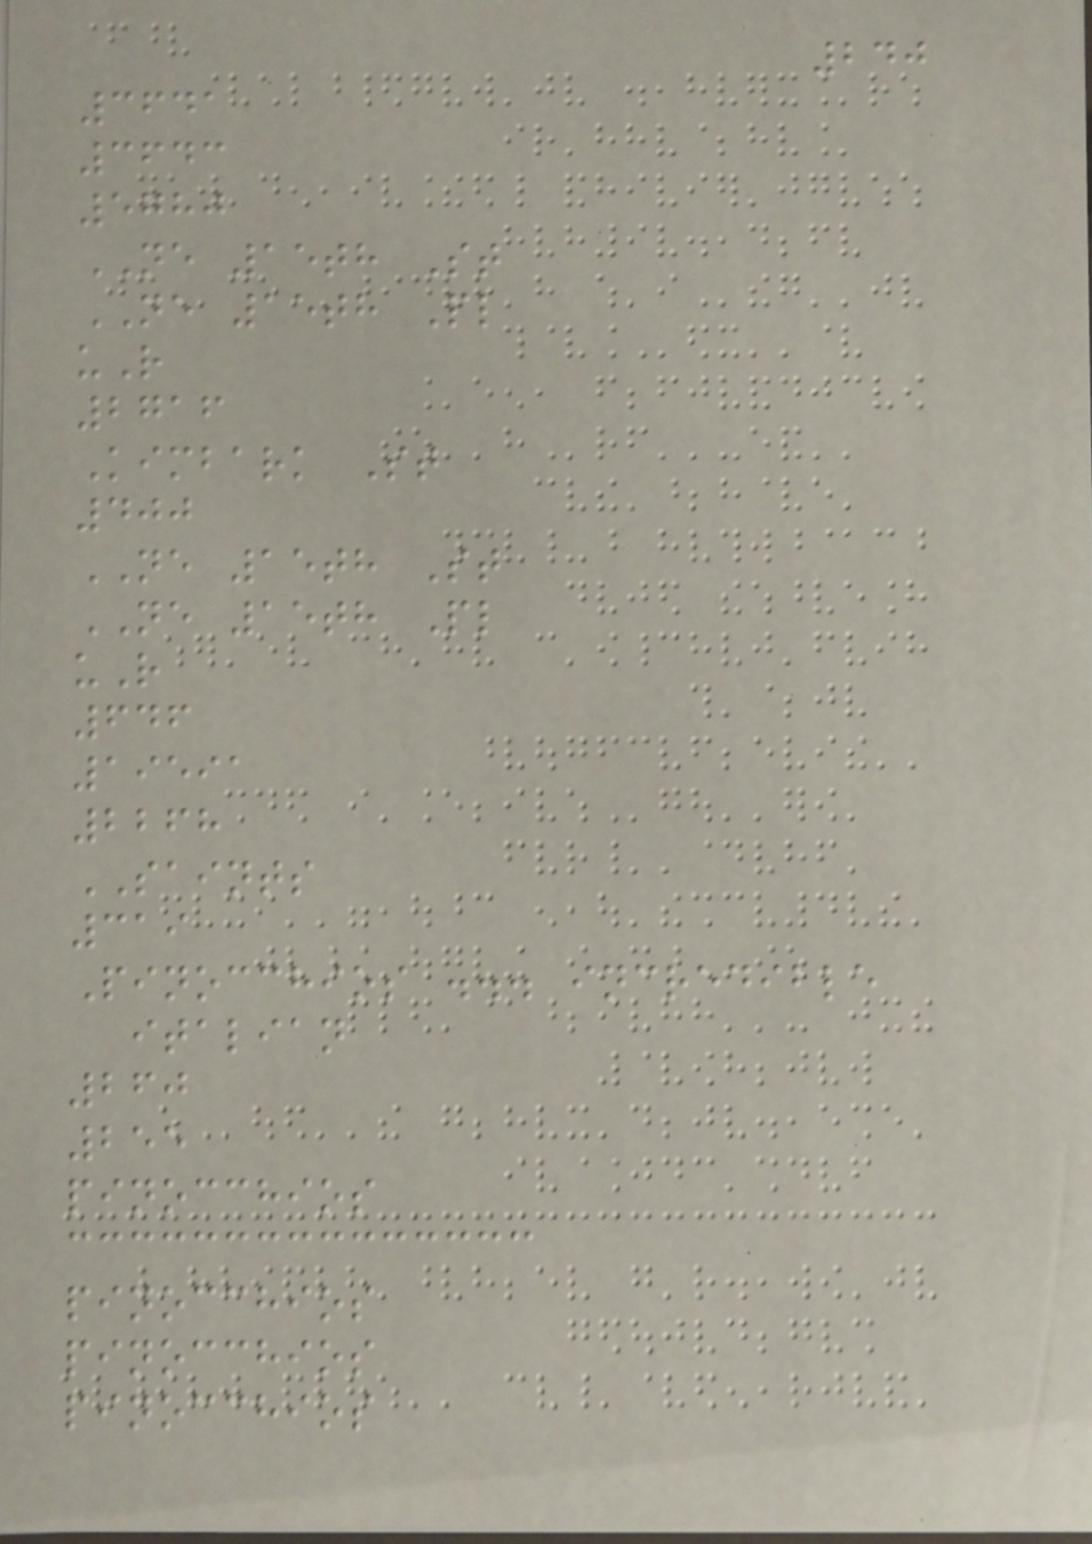240
3641
3643
5780
NE 15th St
NE 15th Pl
uR
2716
Kimbark St
400
NE 15th St
NE 15th Pl
uR
646
19591
2268
SAINTS
319
Pinocchios ... incredible
italian
260
255
pinocchios
pinocchios
pinocchios
pinocchios
